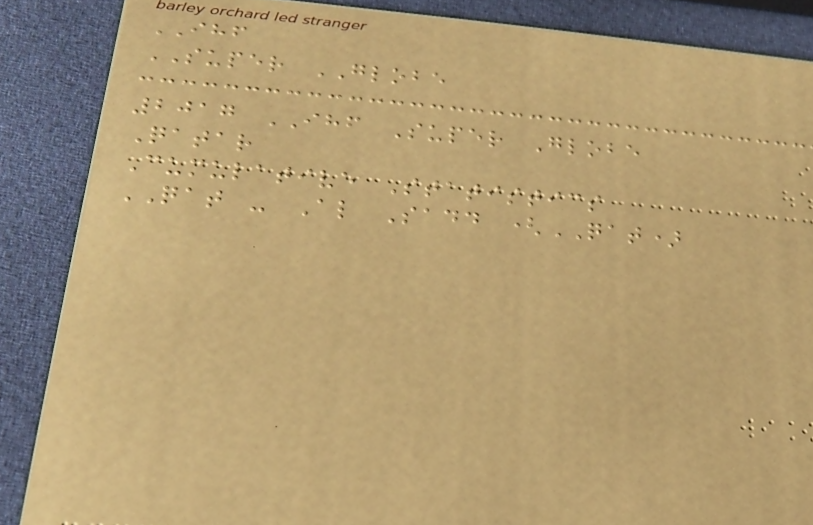IHF
SUPER GLOBE
2017 IHF Super Globe
Qatar
Cumulative Statistics
QAT - Al Sadd (QAT)
